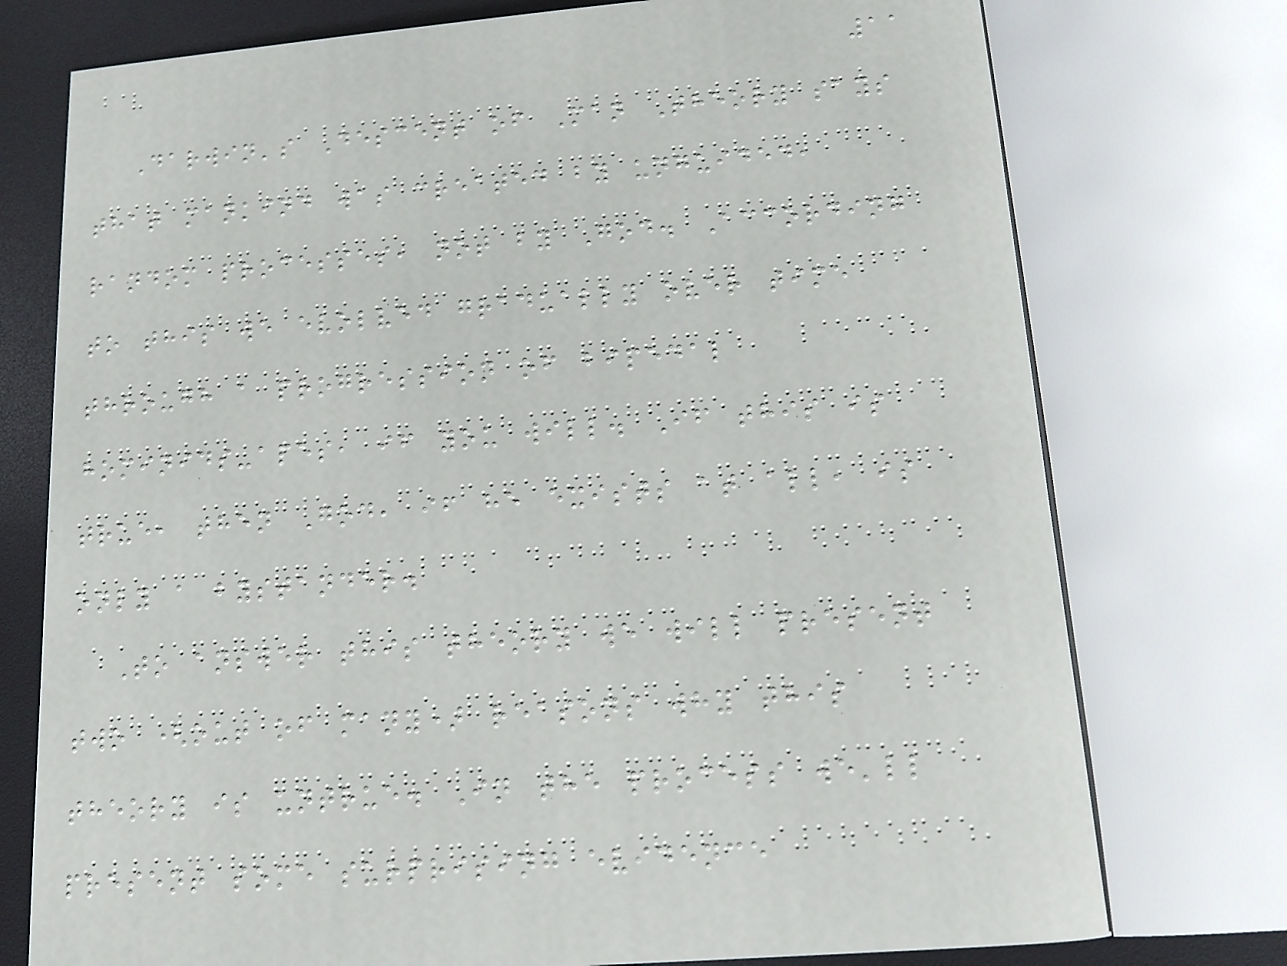11
Darwin's Descent of Man Theory says
that mankind was created by unguided,
random processes, not by God. According
to this we evolved gradually over time
through a progression of bipedal
hominids-apes, if you will. If this is
true, then God, if he exists at all, is
only a bystander.
To answer this theory we will present
two (out of many) reasons why this
theory is untrue. In the process we'll
present some surprising evidence
